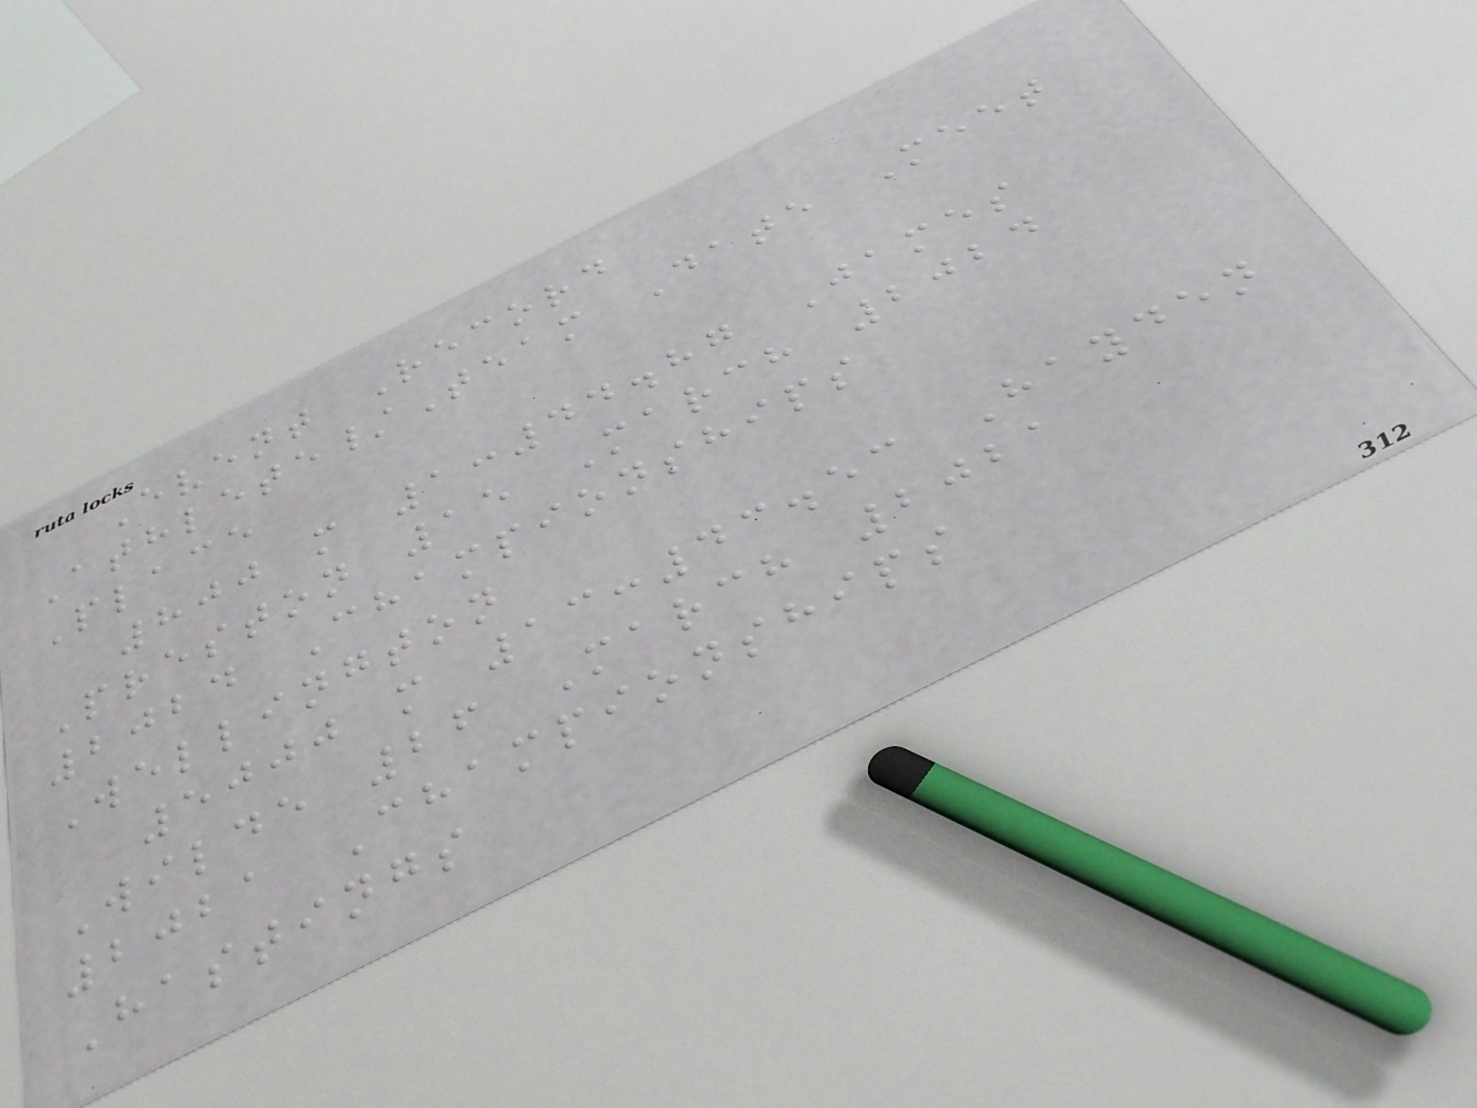Event Record
Athlete/Team Date Meet
Place
800 m 1:44.87 James
Preston 15 March 2024
2024 Championships
Wellington
5000 m 13:43.53 Hayden
Wilde 26 March 2021
2021 Championships
Hastings
